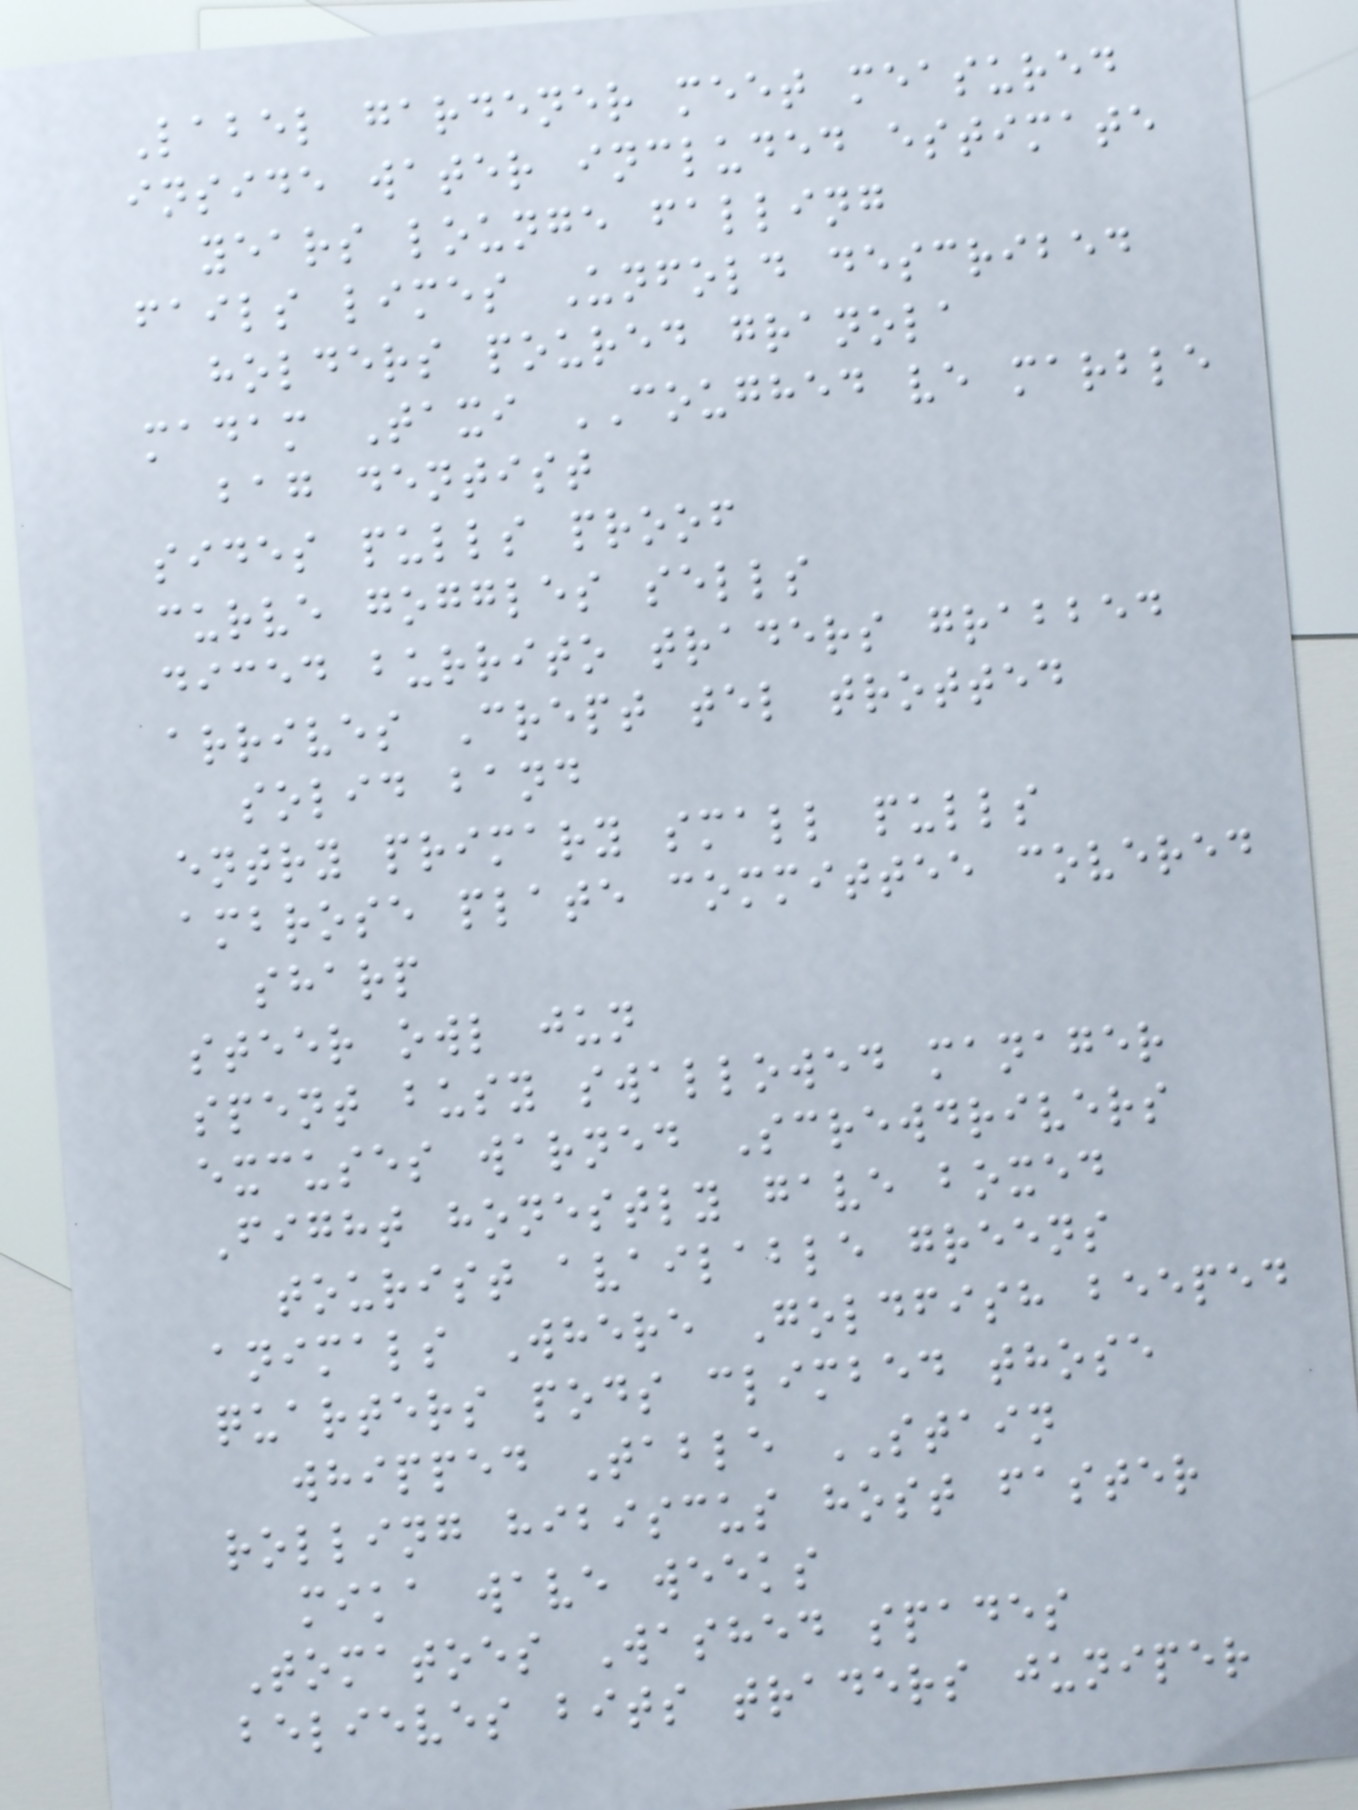Label gardener meet measured
inside water included estimate
years lounge falling
fails limes Unfold described
holders poured granola
madam Taxi COUGHED ve marble
bag dentist
sides pulls proof
curve goggles sells
diced burrito traders grabbed
arrives Crept tel trotted
solid band
entry primary small pulls
ambrose plate committee covered
sharp
steer owl jun
spent busy swallowed manager
excuses warned Screwdrivers
Fight honestly gave boxed
tourist available greens
animals Where Goldfish beeped
quarters pods climbed those
whipped Table STAIN
rolling hibiscus host faster
mika wave weeks
Tomatoes Washed spades
believes bits traders juniper
